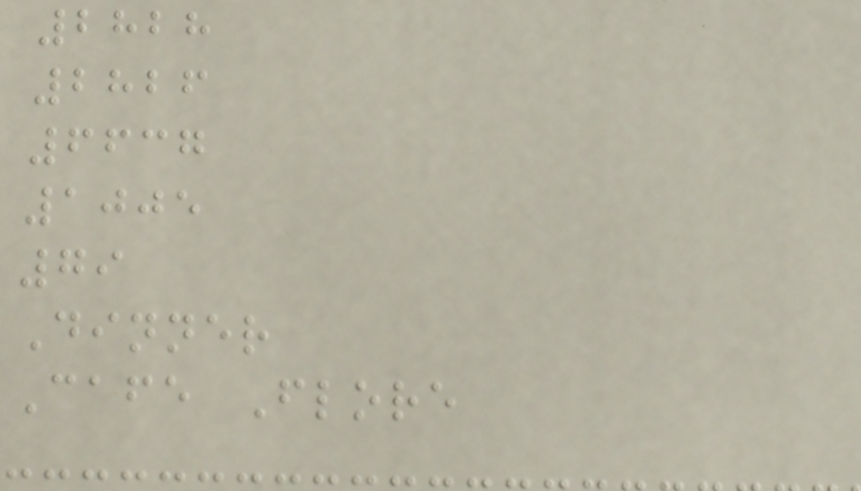2828
2826
6637
1005
79
Dinner
Cafe Flore
